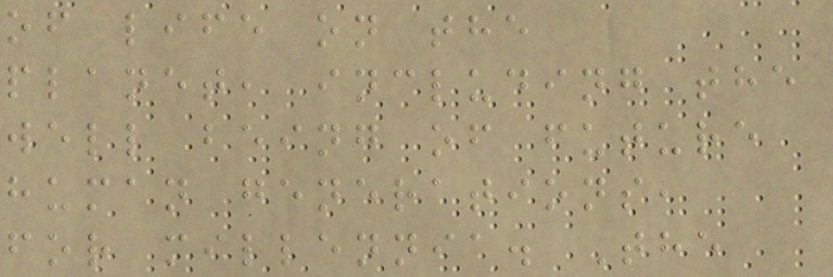of life on the
planet, including the
well being of future
human generations,
for millennia. The
